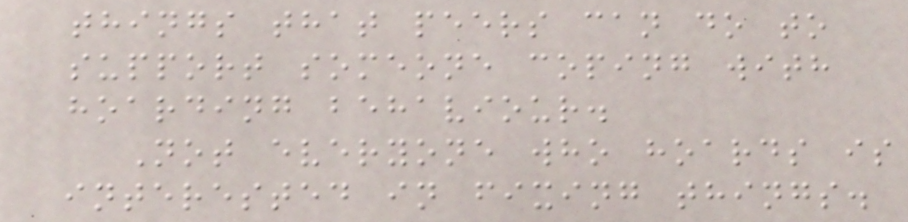things that peers can do to
support someone coping with
hoarding behaviour.
Not everyone who hoards is
interested in fixing things.
